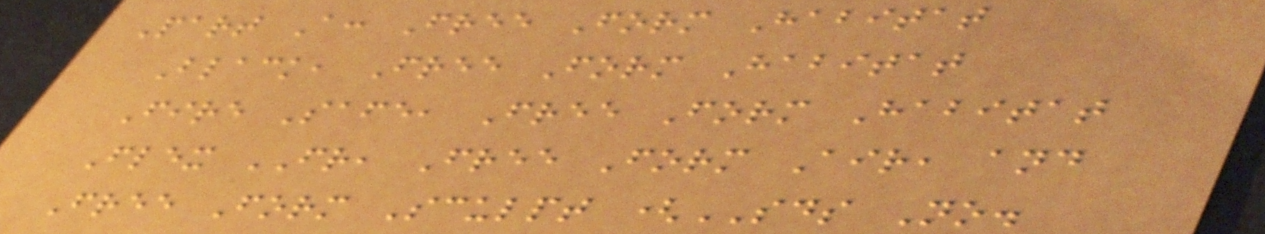Part A: Free Form Habitat
Black, Free Form Habitat
Fire Safe, Free Form Habitat
Flex FR, Free Form Air, and
Free Form Sculpt (SDS No.
